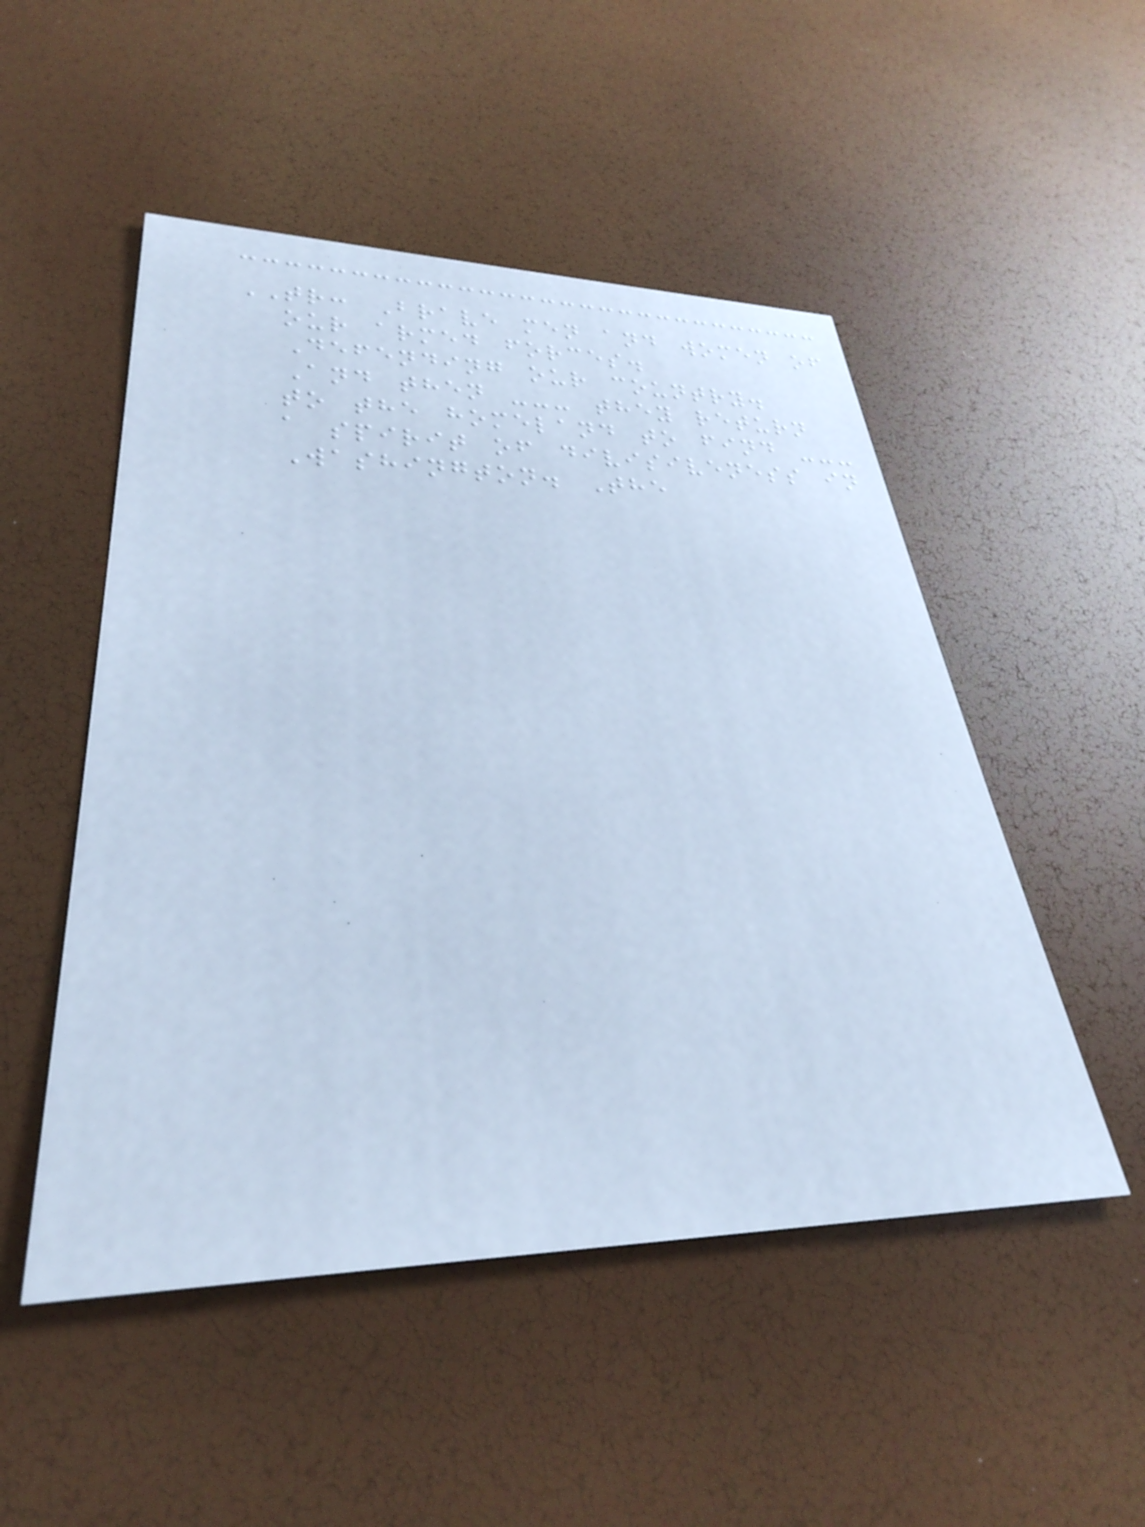TR: Brave men and women of
our armed forces.
Defending our country.
And then --- they return
to the homeland to find ---
a spirit of divisiveness in
Washington. The
